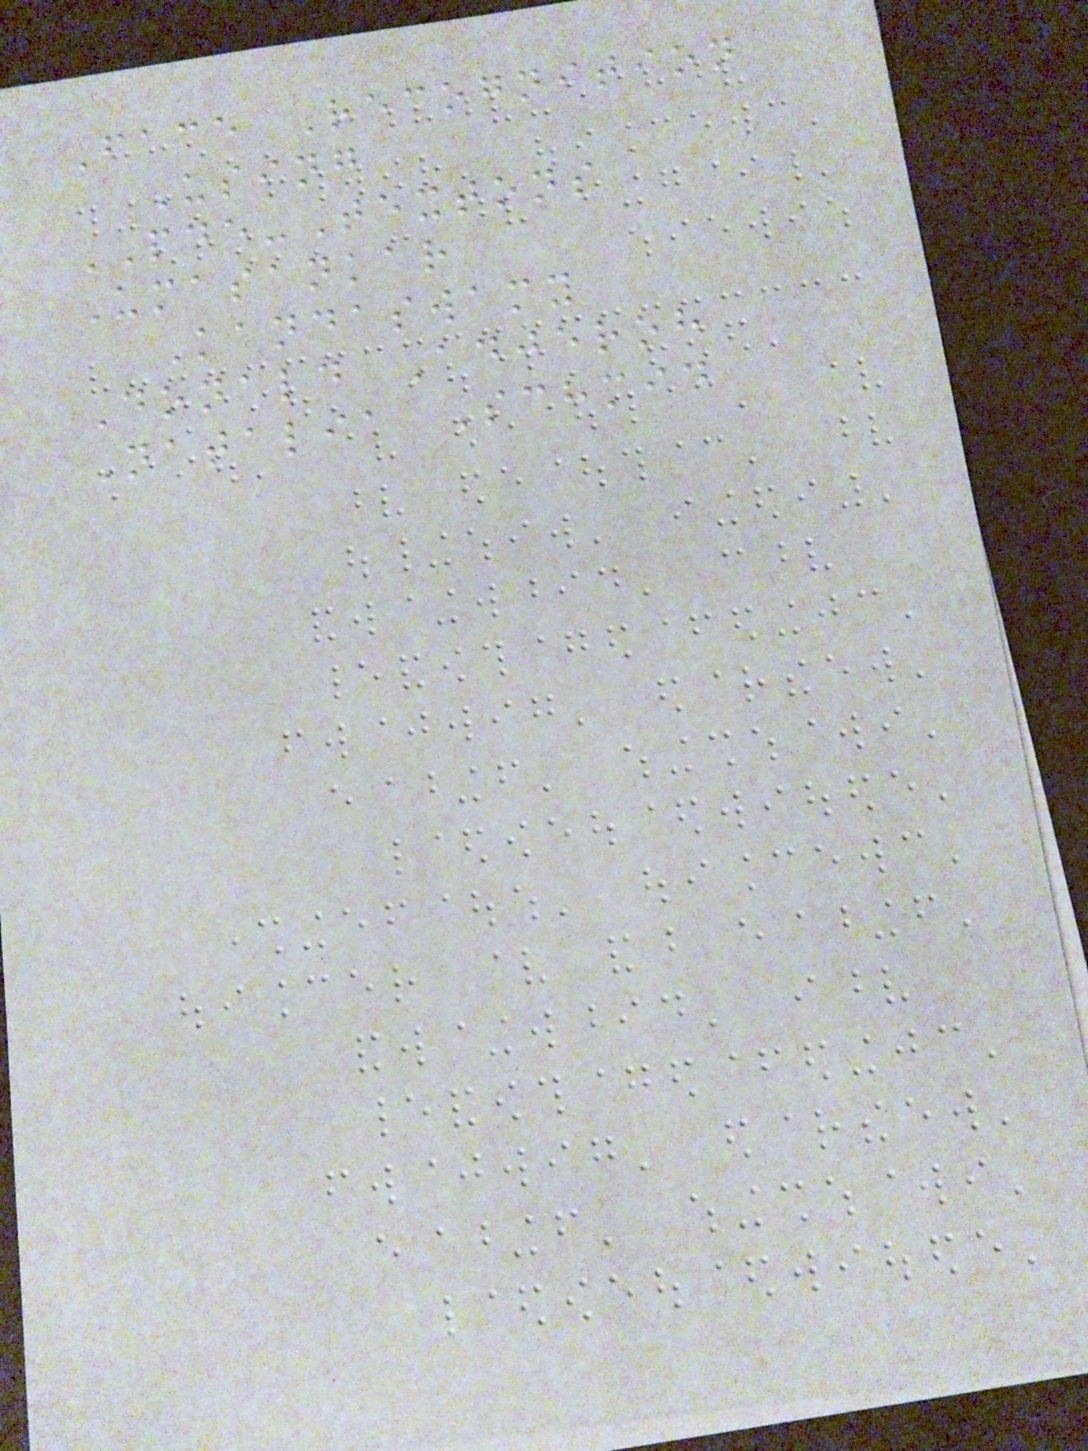Face Recognition
Using
PDE-Textons
Umasankar
Kandaswamy
Donald Adjeroh
Natalia Schmid
